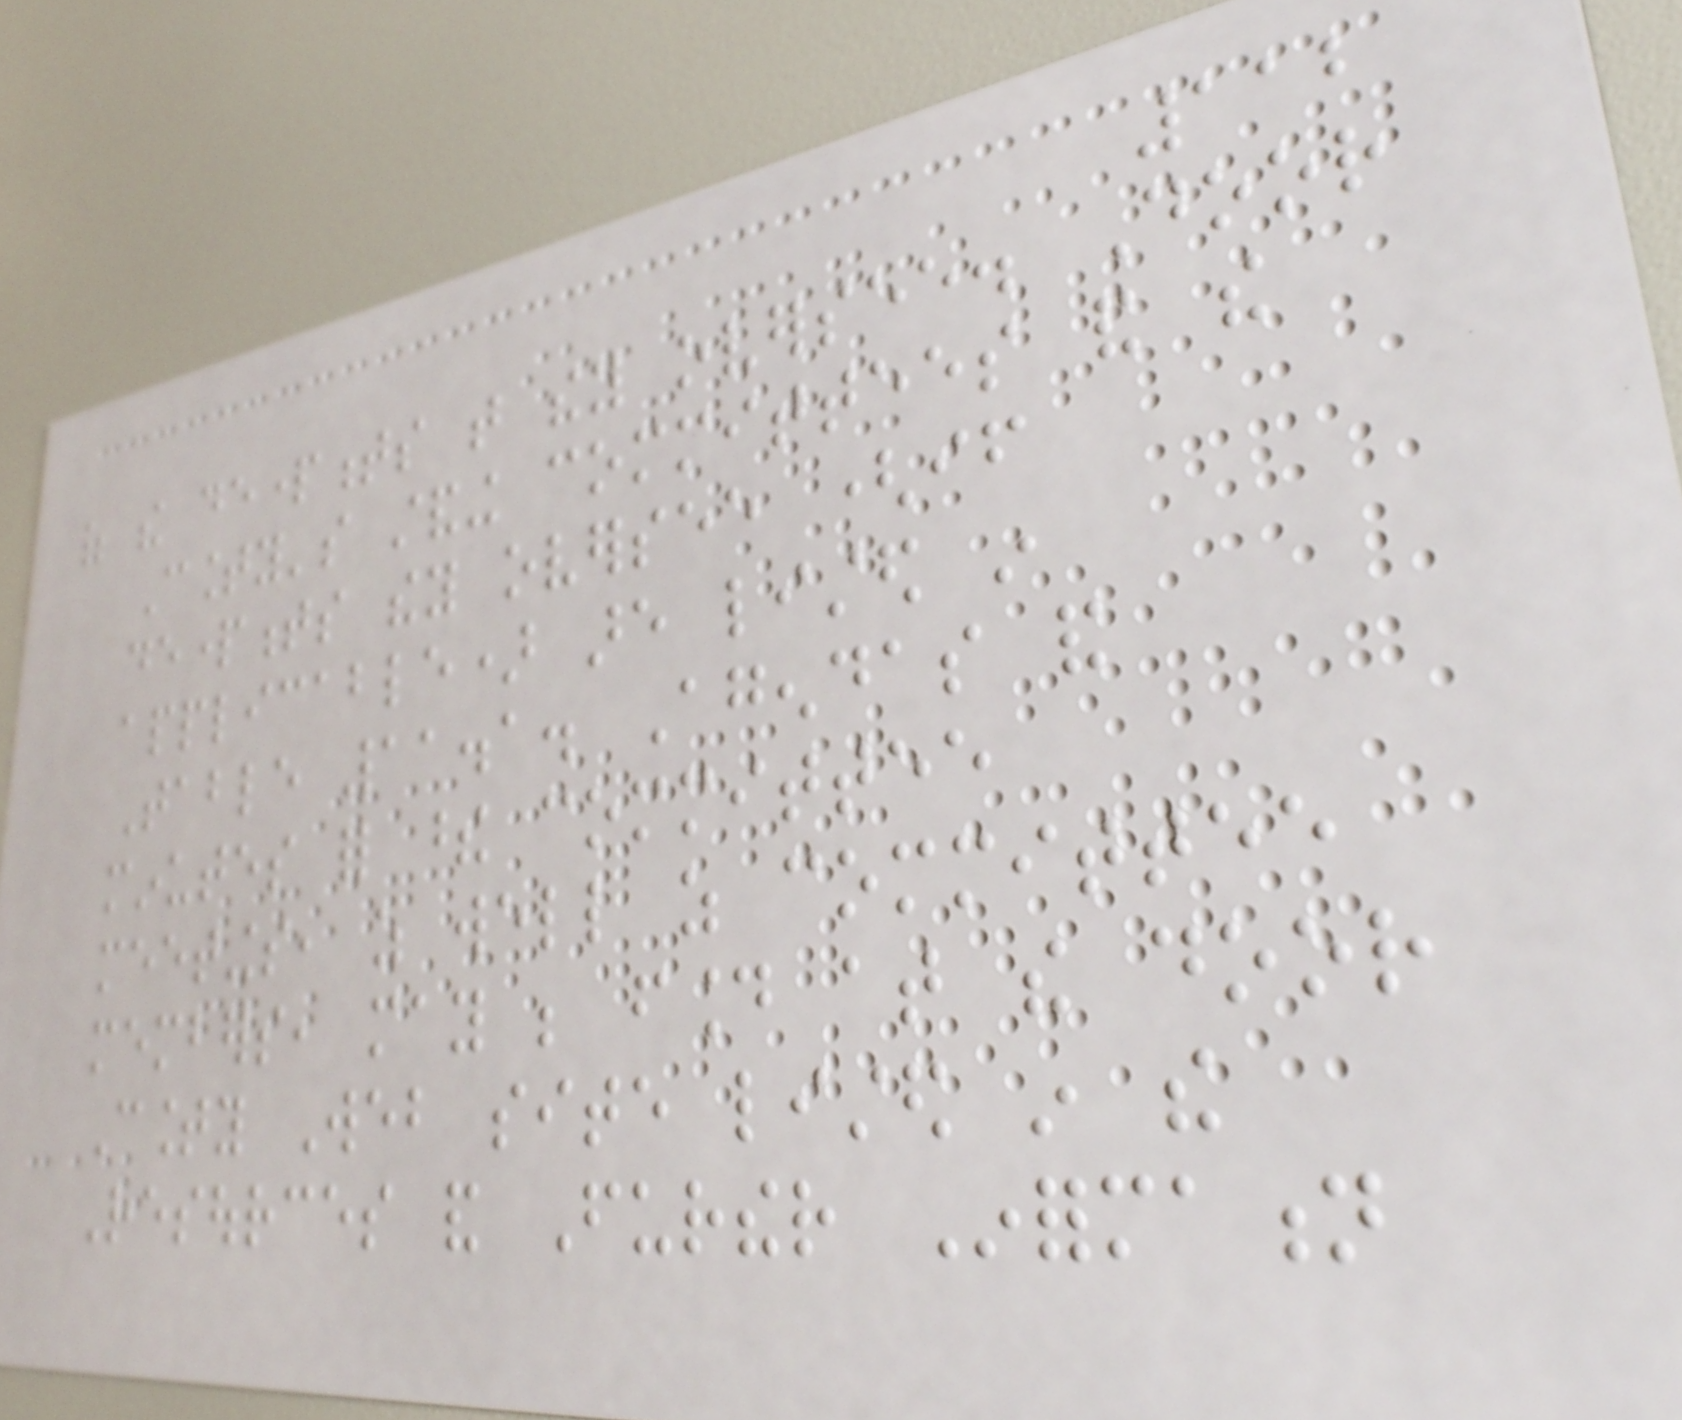112
of the departments that they oversee. Door
County's standing committees and the
departments they oversee (if
applicable) are listed in
Table 11.1. Agendas and
minutes for these committee
meetings, as well as committee
members, may be found at the door
County Web site listed in the
Resources and Further Information
